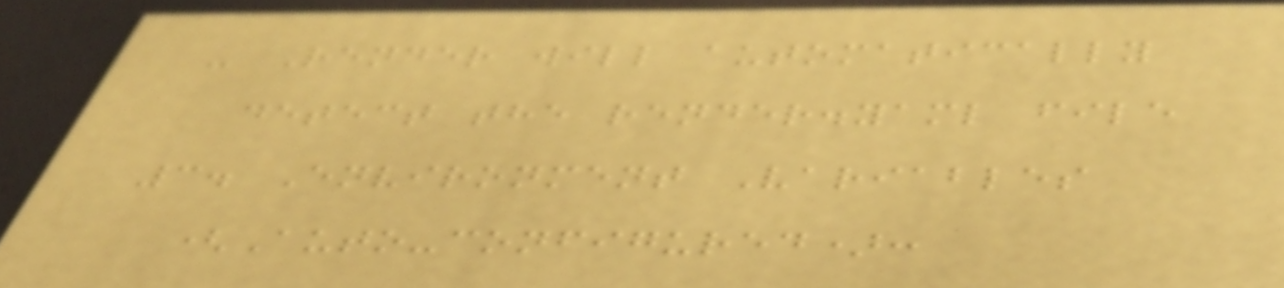- Render will automatically
detect the render.yaml file
3. Environment Variables
(Auto-configured):
